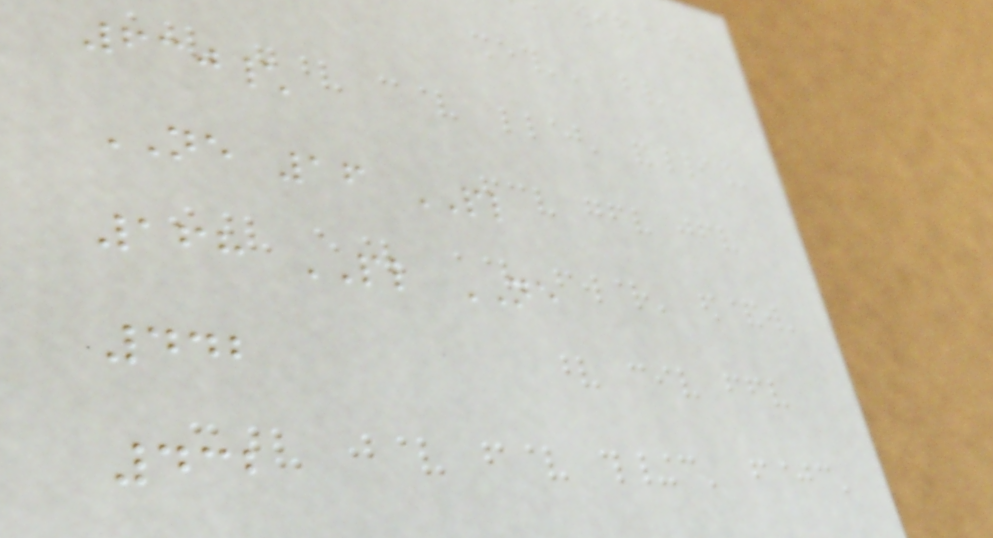630\
NE 16 PL
168 PL NE
442
432
